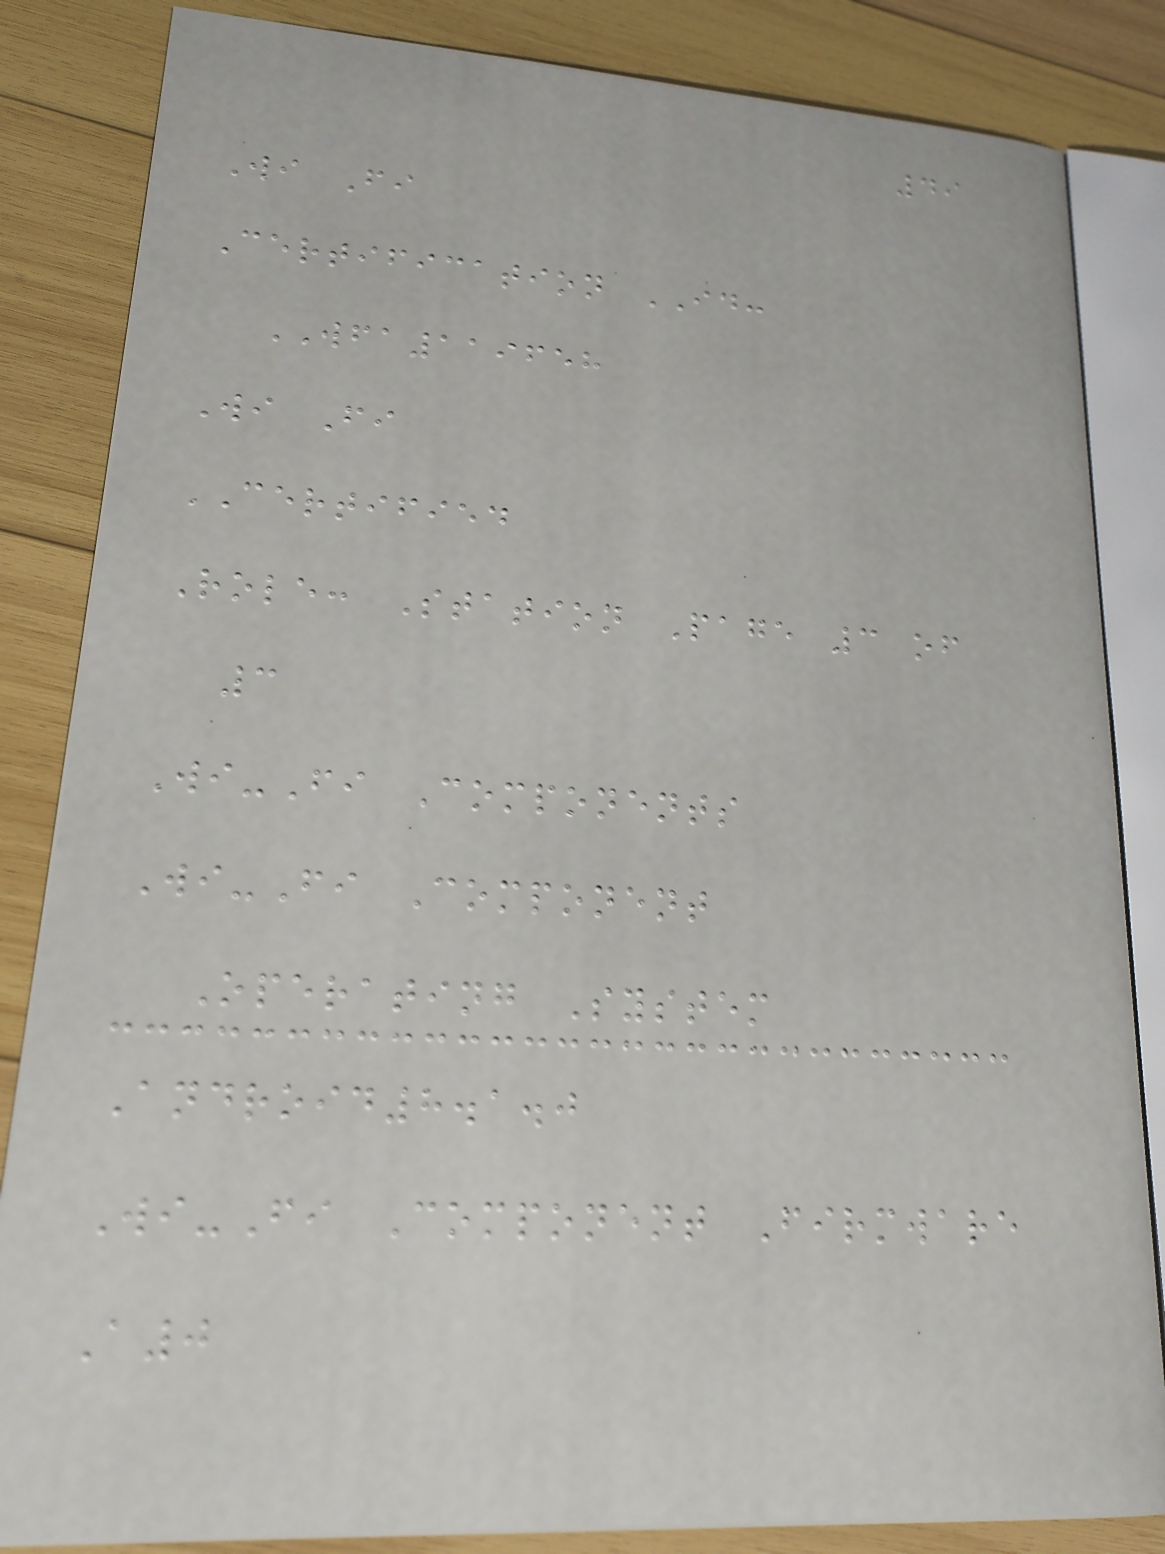49
Wi Fi
Certification ID:
WFA119658
Wi Fi
CERTIFIED
Role: Station Page 3 of
3
Wi-Fi Components
Wi-Fi Component
Operating System
Android8.1.0
Wi-Fi Component Firmware
A0
